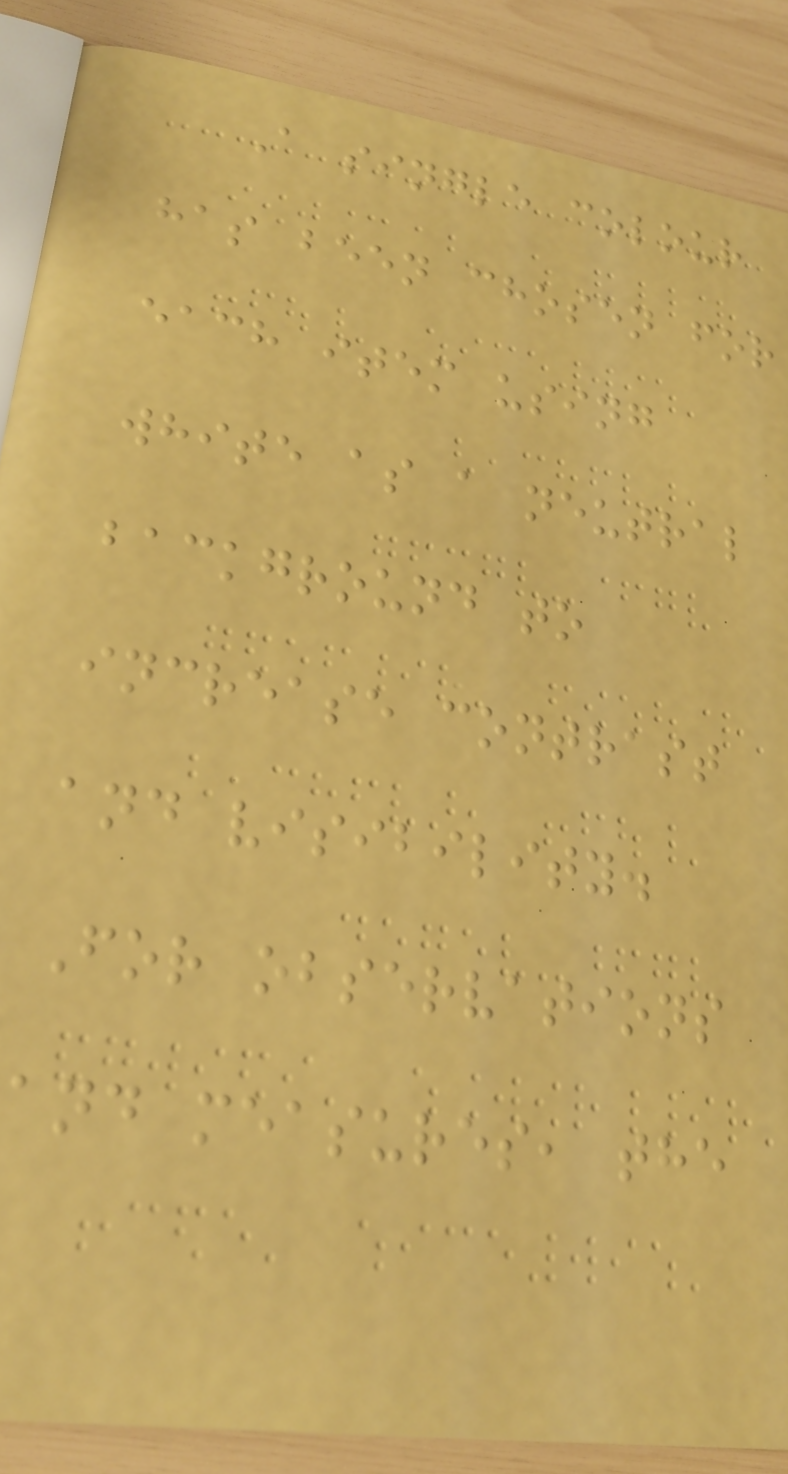A single colour
has been chosen for
each item using
white as a neutral
background to
increase contrast
and visibility.
For observations
and measures, the
